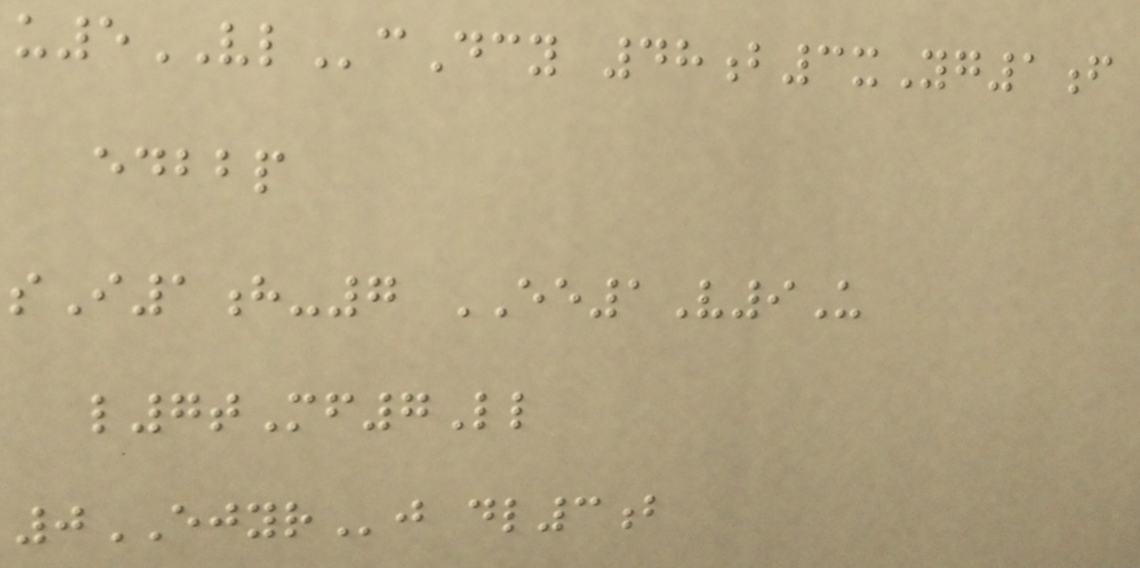u5VLcDcy 48b3xYg1f
edbbp
sI1h-7 EE1V9U
l7tMf7Ll
0EJYRj dl3b
